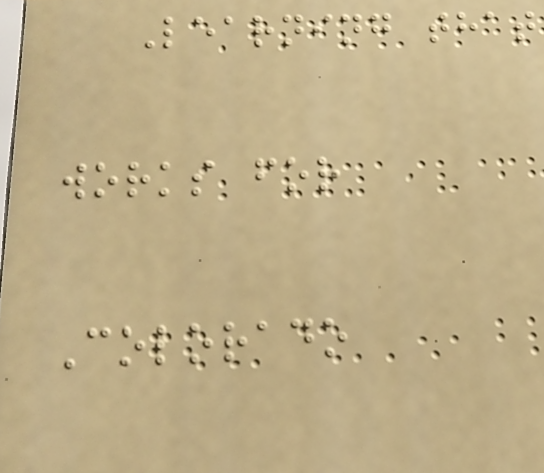Learning that
works for
Colorado
